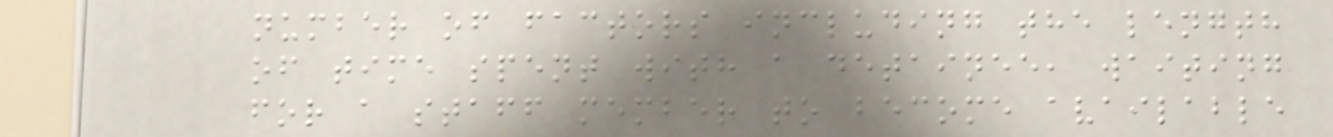number of factors including the length
of time spent with a detainee, waiting
for a staff member to become available
